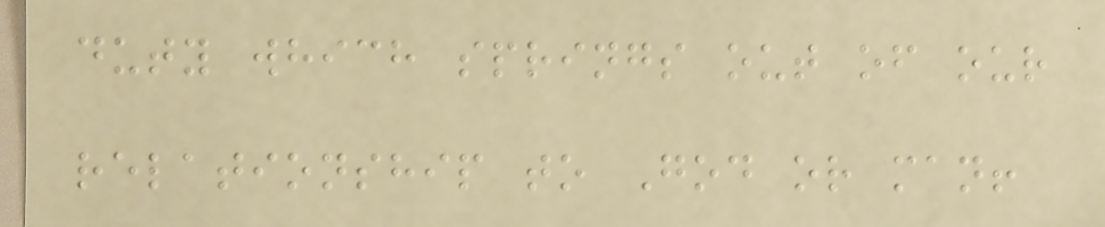duty which springs out of our
relationship to God or man!
